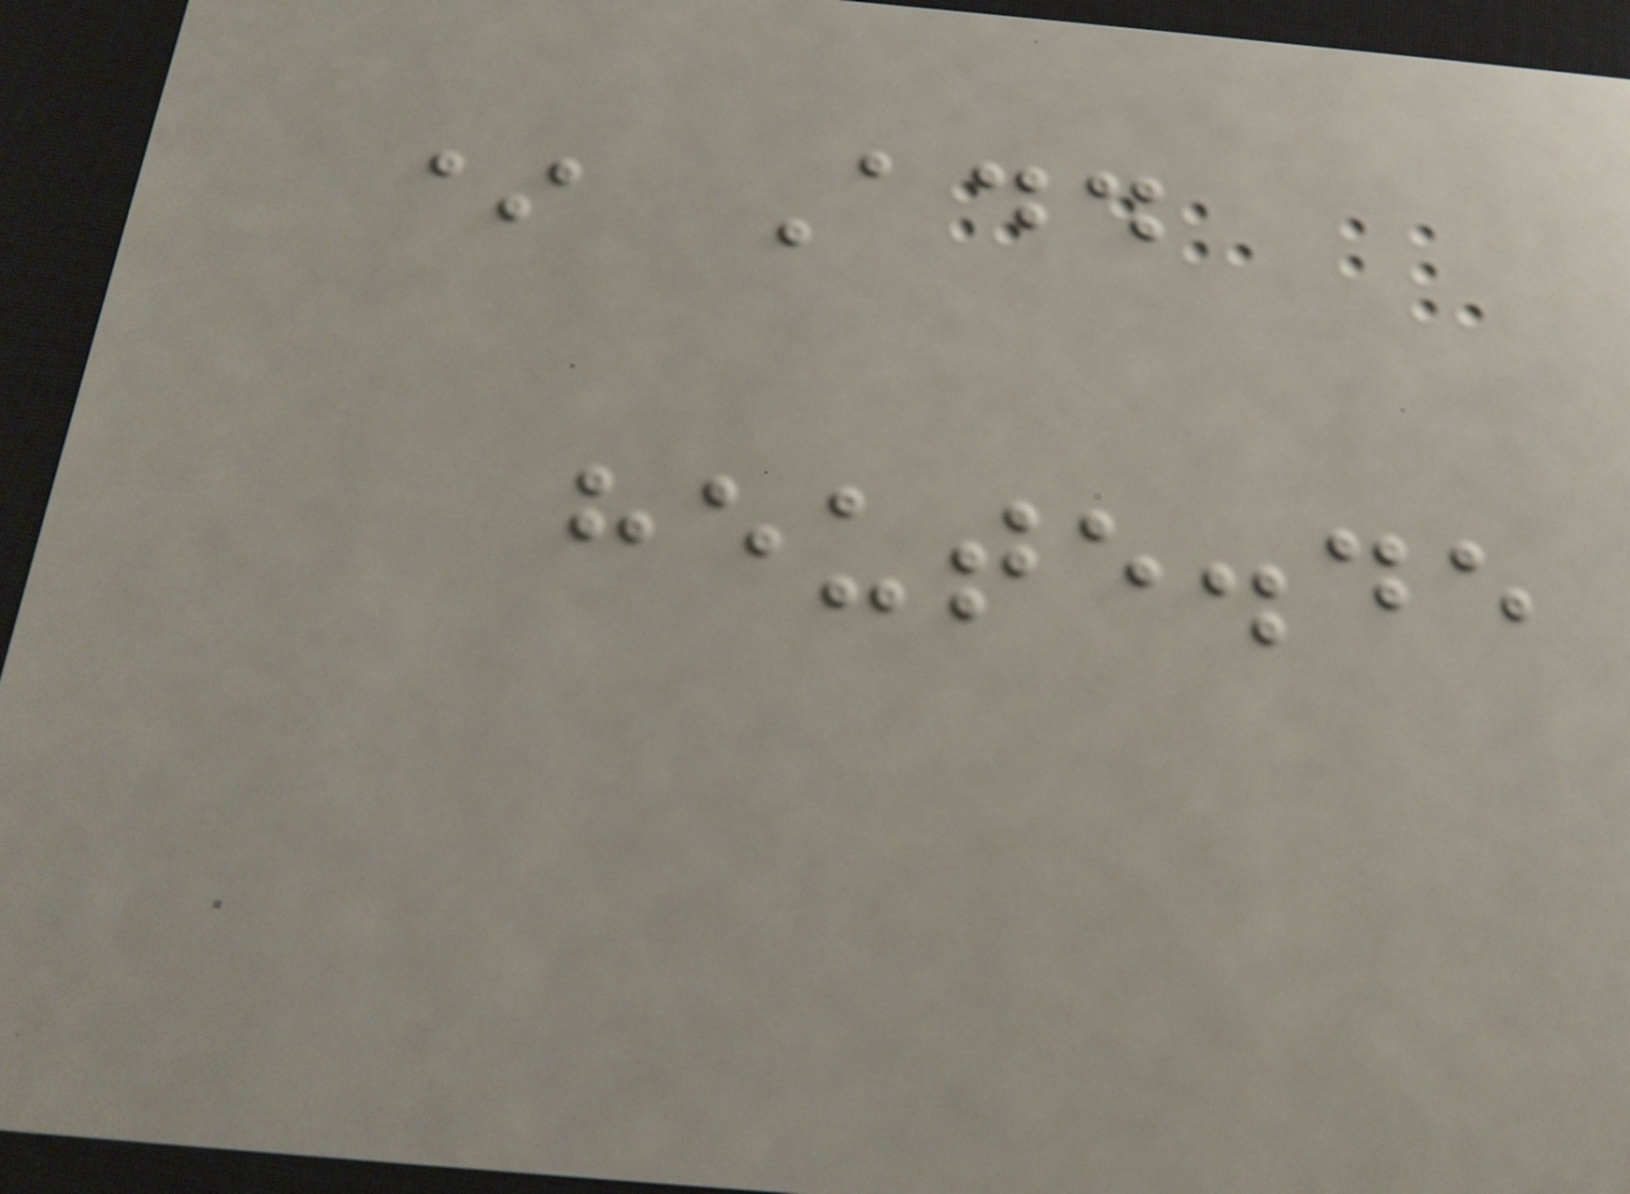* Add
heute.de
